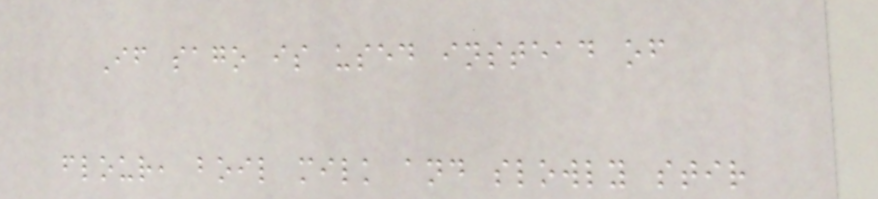If sago is used instead of
flour, boil milk and slowly stir
